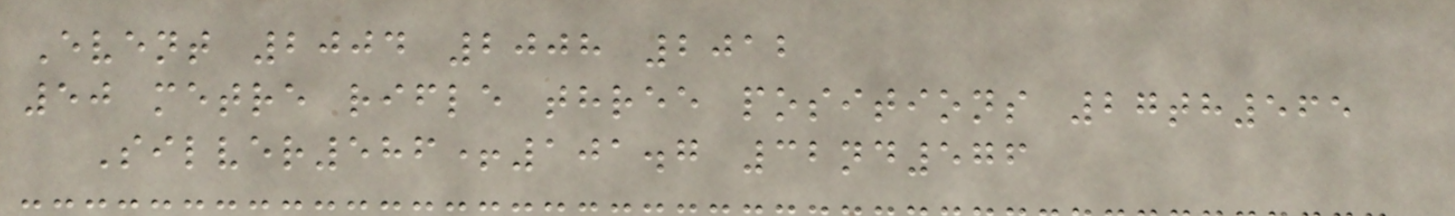Event 2004 2008 2012
50 metre rifle three positions 27th565
Silver586+101.7 32nd576
